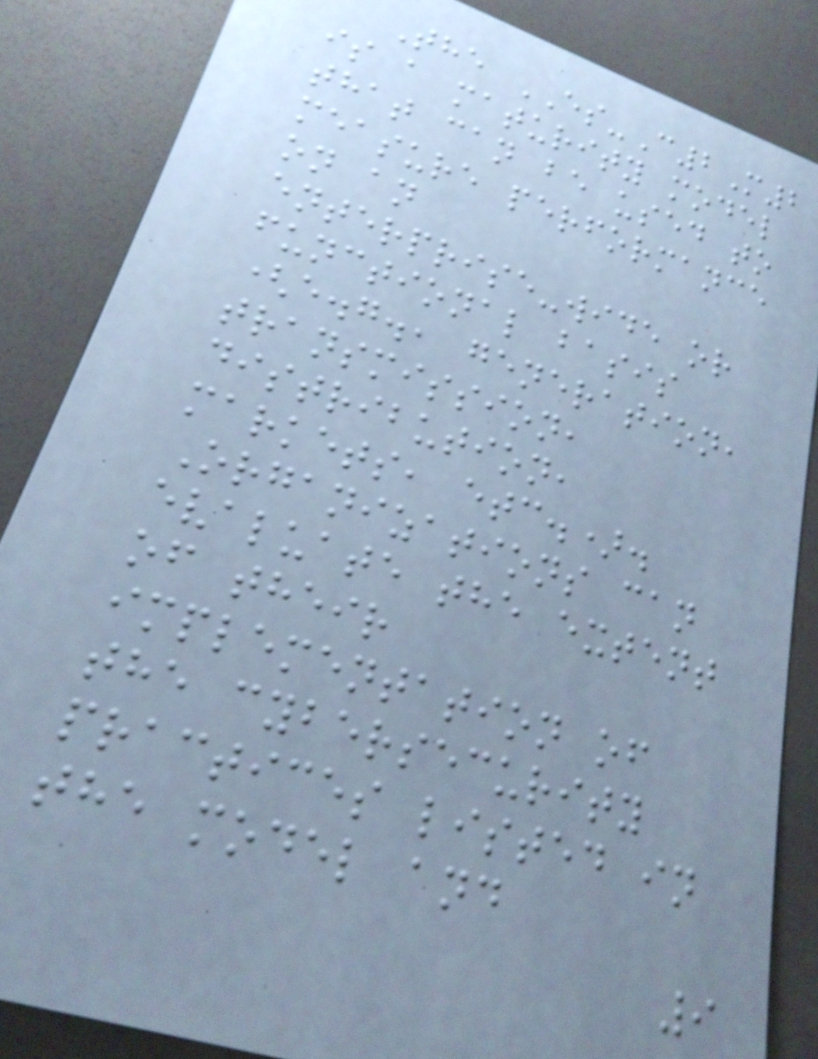The ES-C2M2
is a maturity model
that can be used to
measure performance
on an
enterprise-wide or
functional basis
(e.g., generation,
transmission,
distribution,
markets, etc.).
Organizations can
evaluate the extent
of their
implementation of
the cybersecurity
practices listed in
the model and
9
